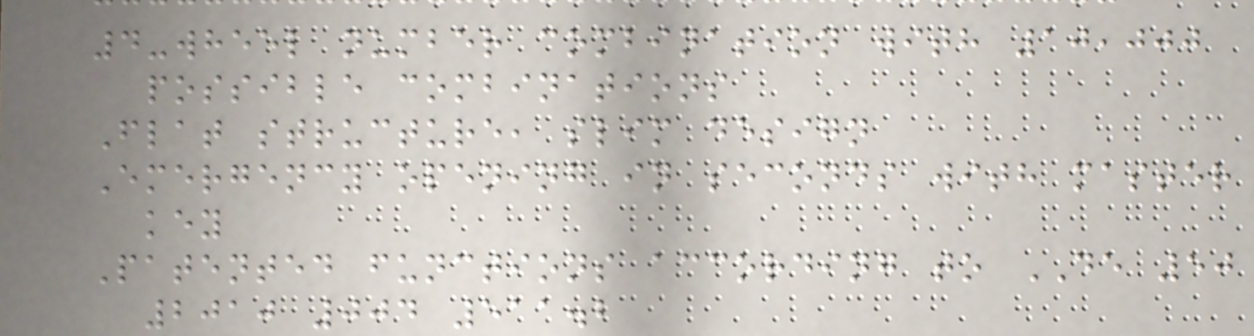4-wheel number combination with 10,000
possible combinations
Flat structure, slim design
Emergency opening in seconds with master
key
Patented functions according to DE 50
2010 004 511.2
